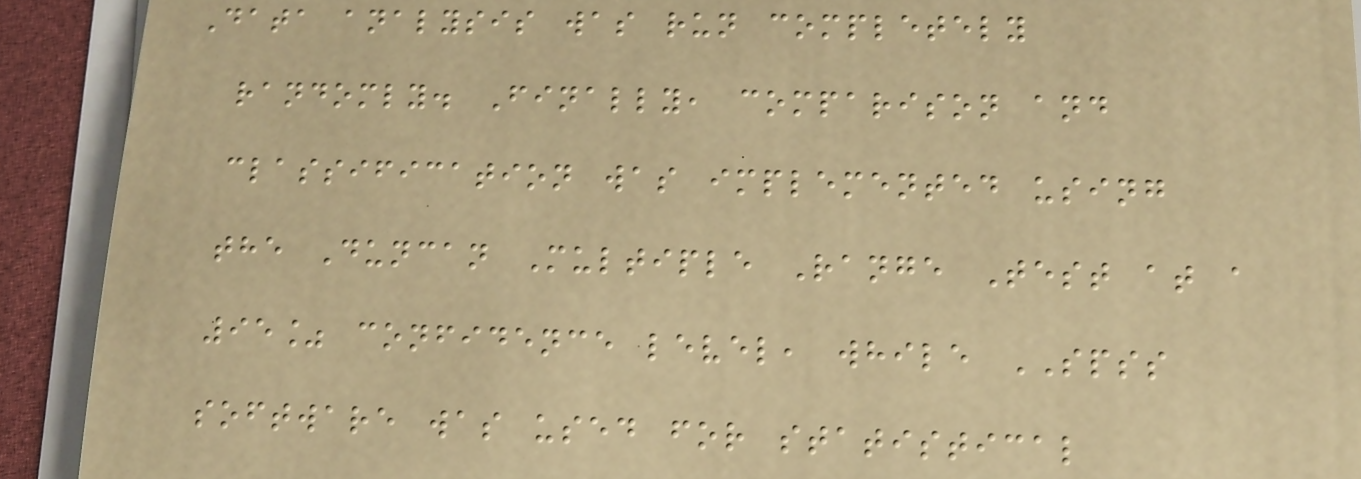Data analysis was run completely
randomly. Finally, comparison and
classification was implemented using
the Duncan Multiple Range Test at a
95% confidence level, while SPSS
software was used for statistical
